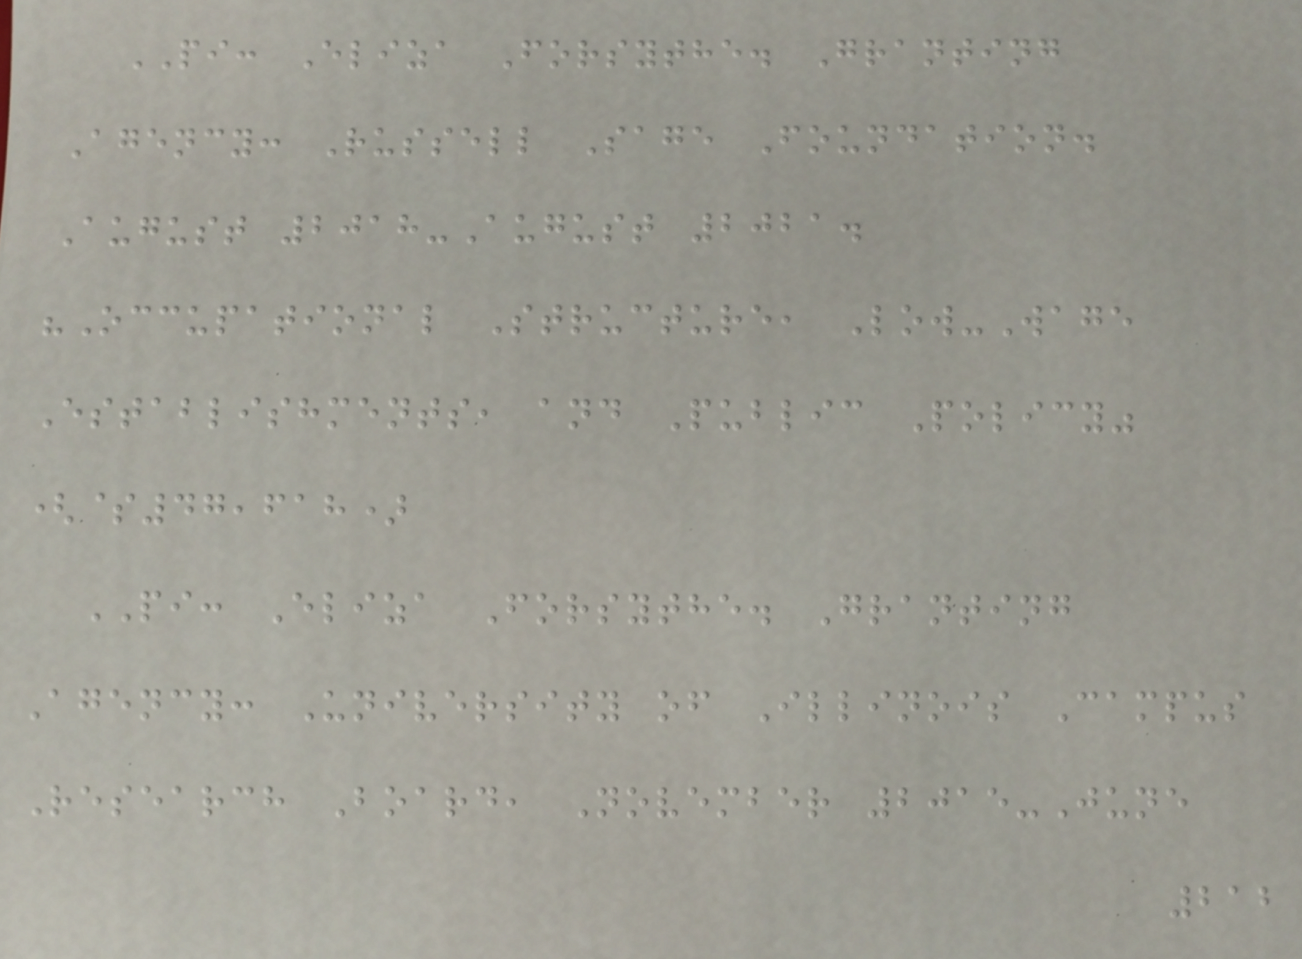PI: Eliza Forsythe. Granting
Agency: Russell Sage Foundation.
August 2018-August 2021.
"Occupational Structure, Low-Wage
Establishments, and Public Policy"
($47,618)
PI: Eliza Forsythe. Granting
Agency: University of Illinois Campus
Research Board, November 2015-June
212
